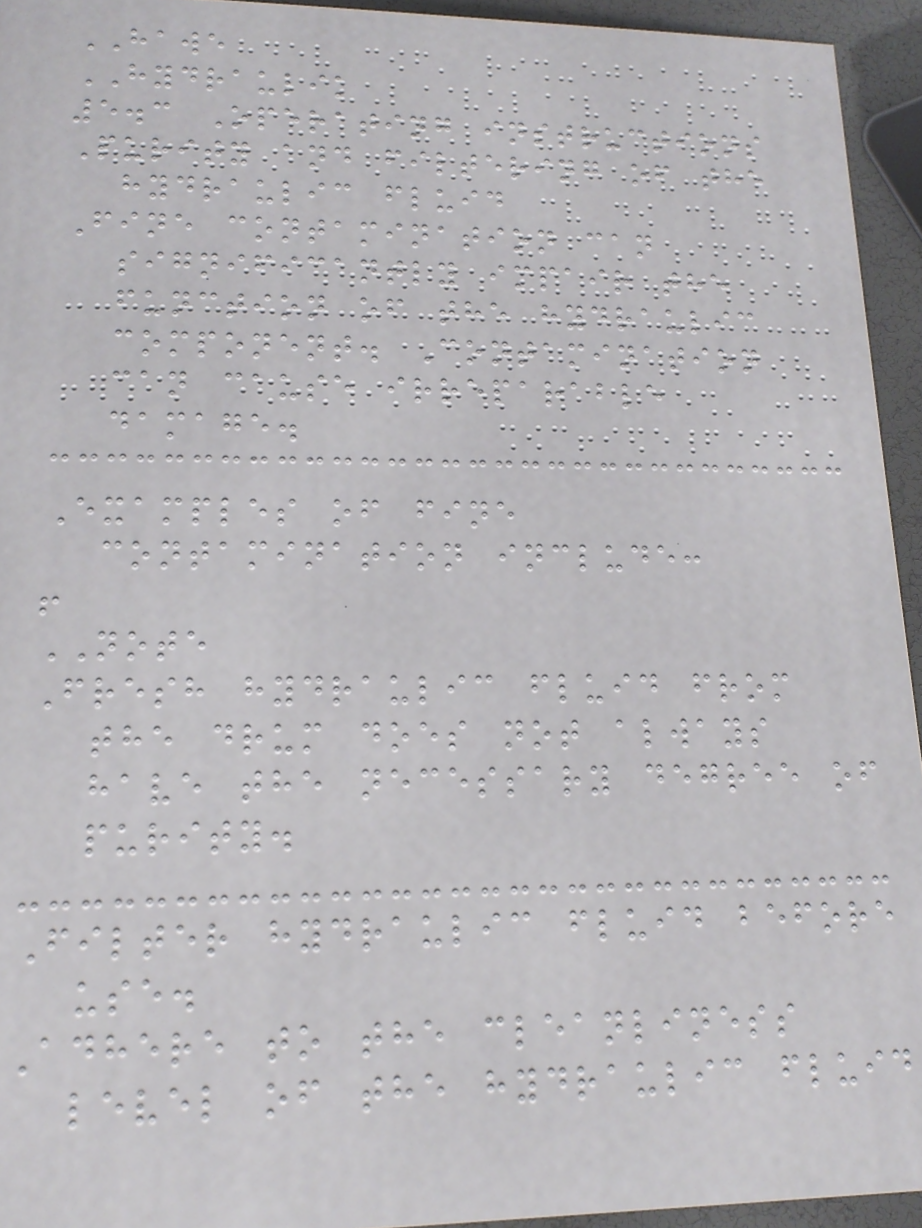HAWE
HYDRAULIK
5.3 Operating instructions
Purity and filtering of the
hydraulic fluid
Fine contamination can
significantly impair the
function of the hydraulic
component. Contamination
can cause irreparable
damage.
Examples of fine
contamination include:
!
NOTE
Fresh hydraulic fluid from
the drum does not always
have the necessary degree of
purity.
Filter hydraulic fluid before
use.
Adhere to the cleanliness
level of the hydraulic fluid
